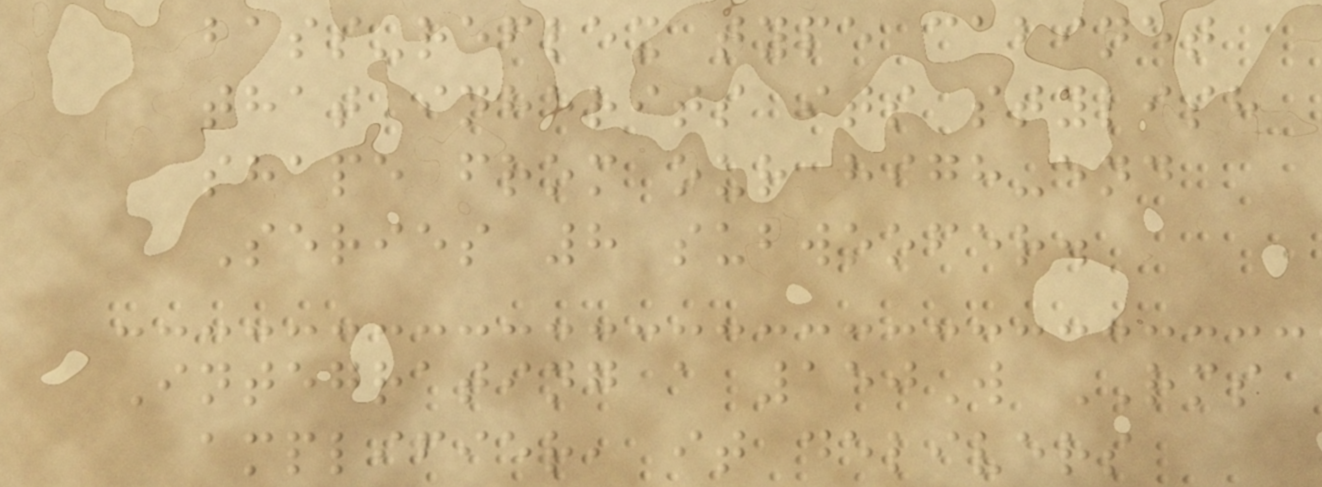bass-reflex type cabinet
that inherits its stylish
shape from our high-end
Series 8 subwoofer.
Integrating a 150W RMS
amplifier, it delivers
